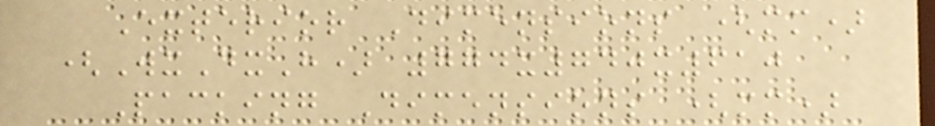Exterior Dimensions (mm)
(WxDxH) 774x740x610
Packing Dimensions (mm)
